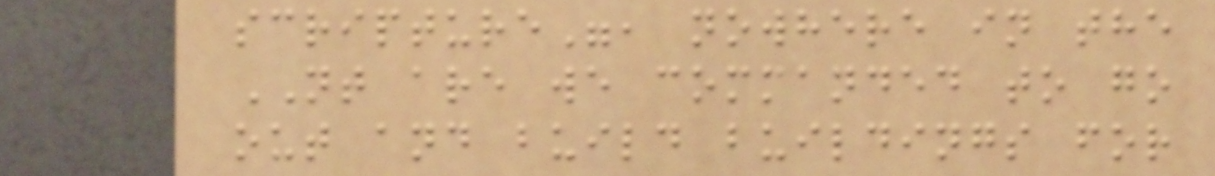scripture", nowhere in the
NT are we commanded to go
out and build buildings for
